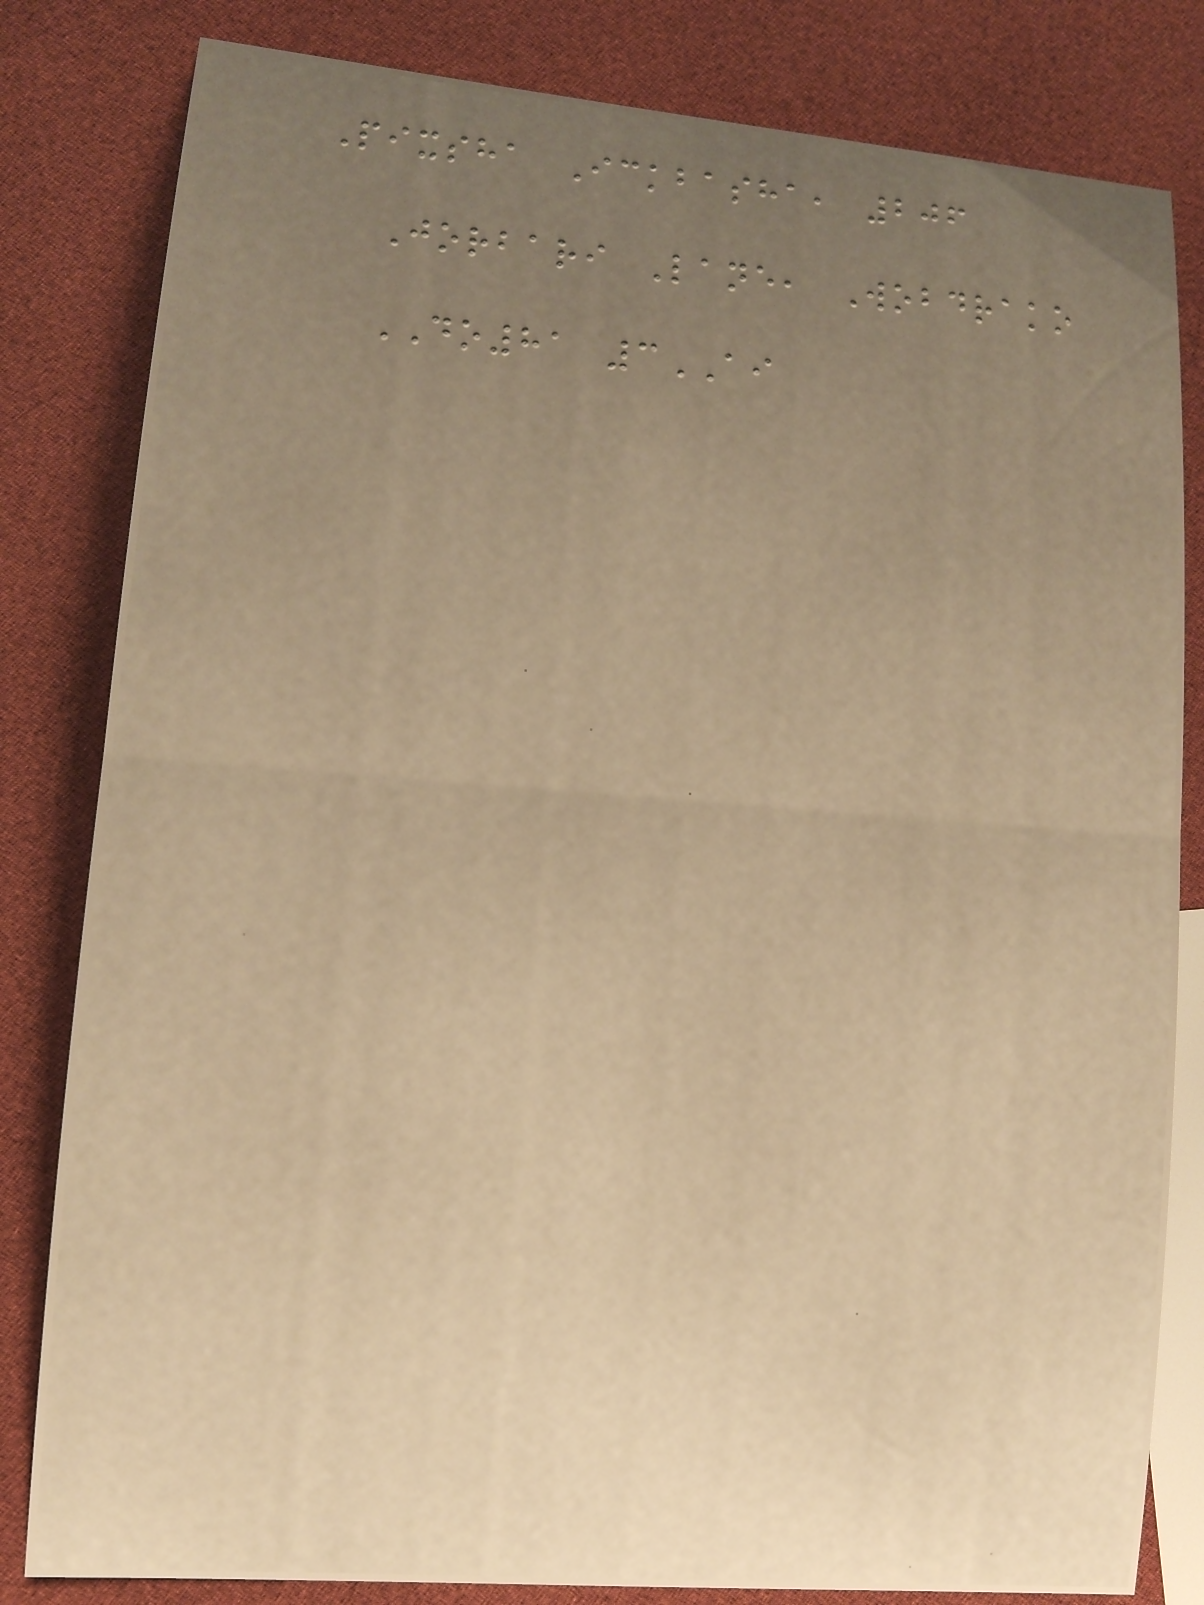Pixsha Ickbasha, 206
Jorbari Lane, Wobdrako
DO81 3AI
